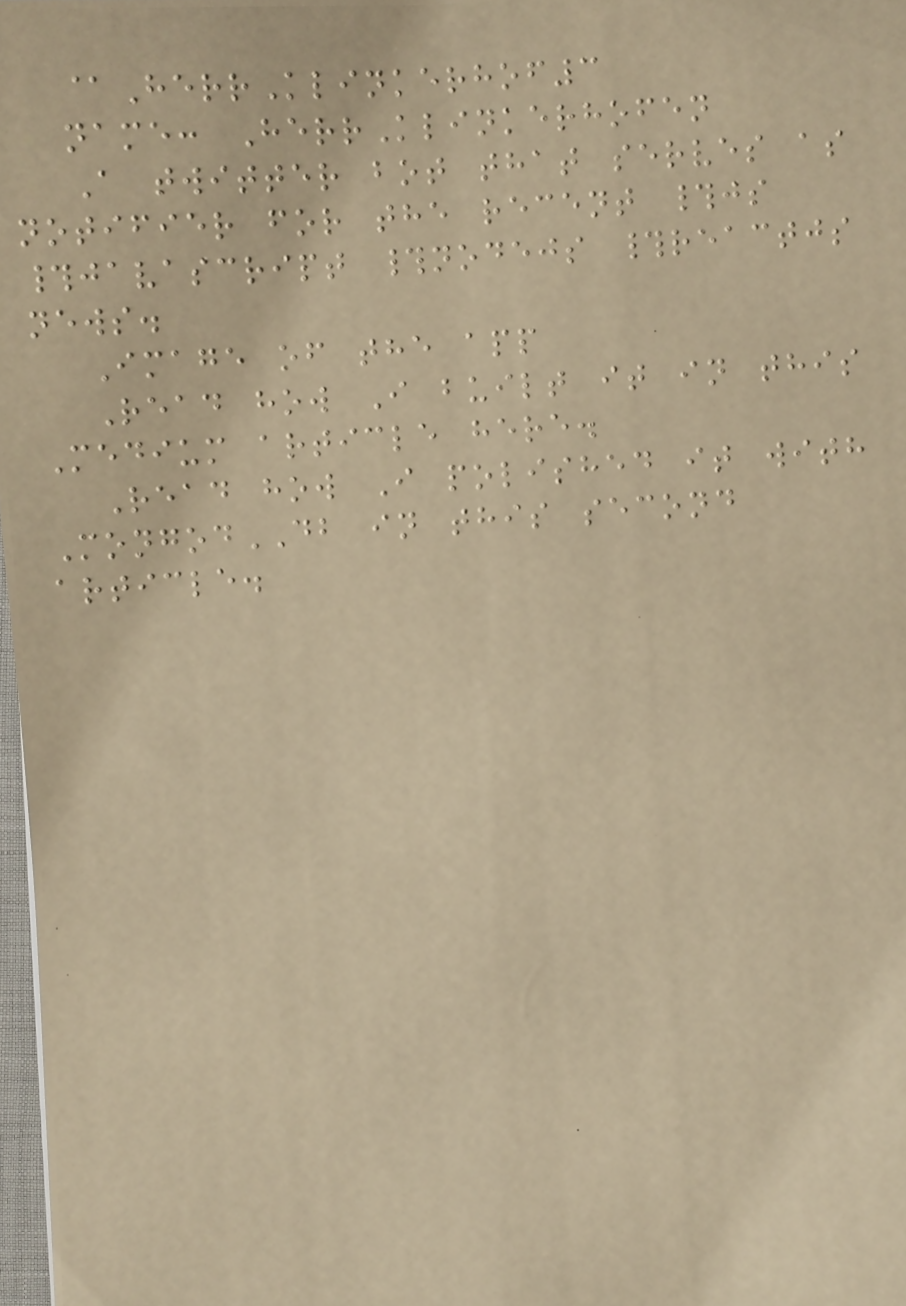@HerrKlinkerhof3
name: HerrKlinkerhofen
A twitter bot that serves as
notifier for the recent #js
#javascript #nodejs #reactjs
news.
Image of the app
Read how I built it in this
Medium article here.
Read how I polished it with
MongodDB in this second
article.
